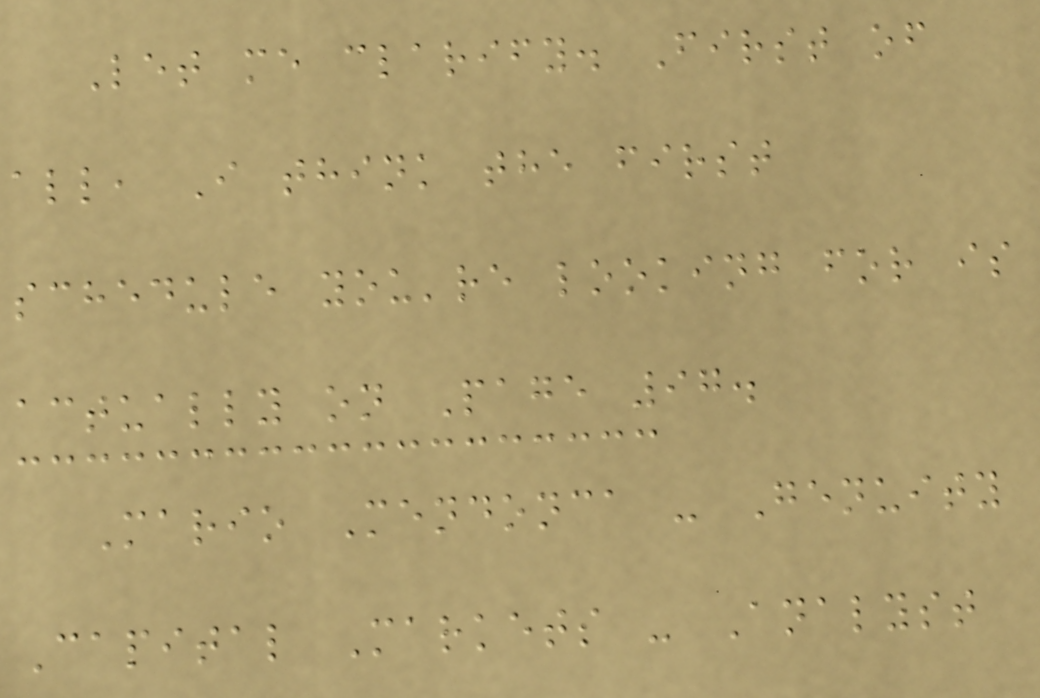Let me clarify. First of
all, I think the first
schedule you're looking for is
actually on Page 97.
Mario Mendonca - Genuity
Capital Markets - Analyst
